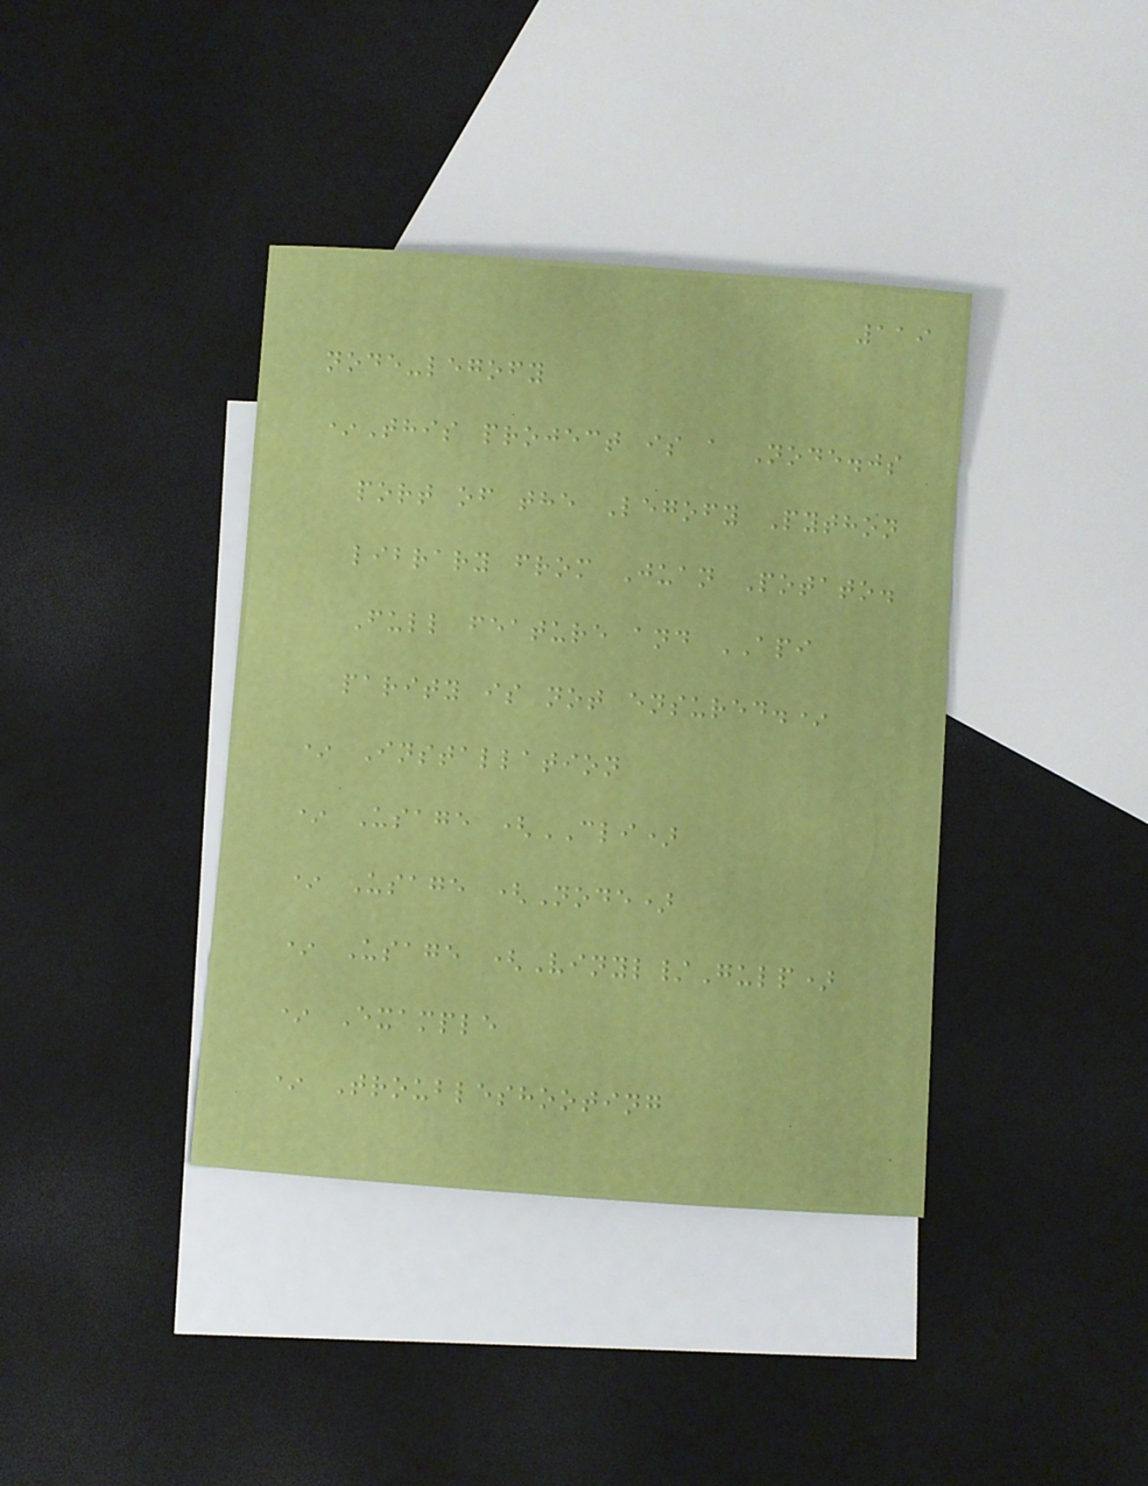119
node-legofy
*This project is a Node.js
port of the Legofy Python
library from Juan Potato.
Full feature and API
parity is not ensured.*
* Installation
* Usage (CLI)
* Usage (Node)
* Usage (Vinyl/Gulp)
* Example
* Troubleshooting
